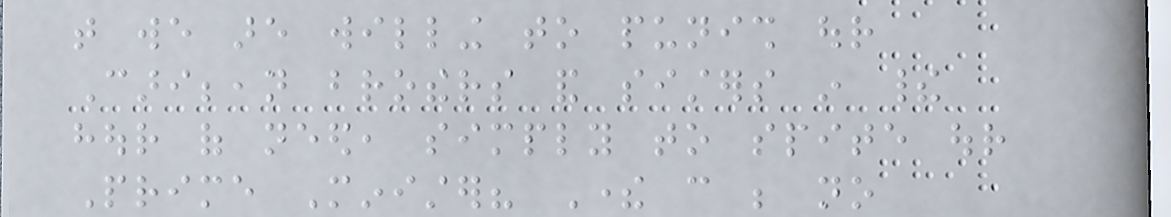that we are willing to punish our
Caribbean brothers and sisters in their
hour of need, simply to spite our
Prime Minister? There can be no
